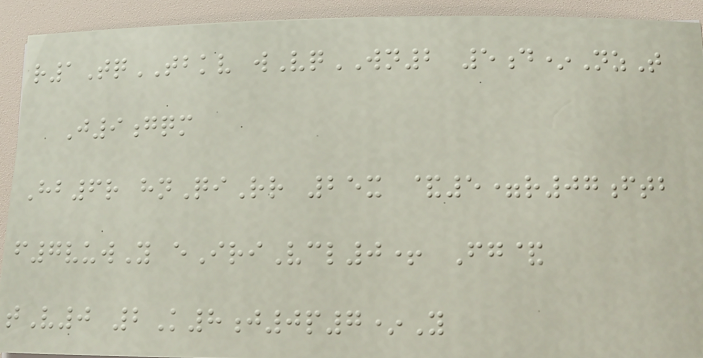r1TqTBKV wVqWN2 5d*NzT
J9gqm
Hb6r hnQiRr 25x &5=r07ftb
f7vuwY eIriVcl0+ Fg&
tV0 2K8j0p7*Y
